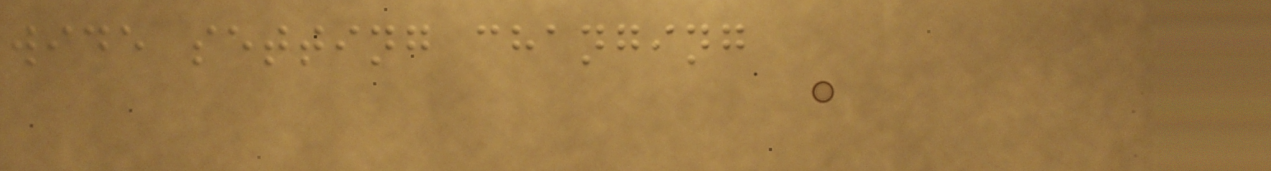wide setting changing
